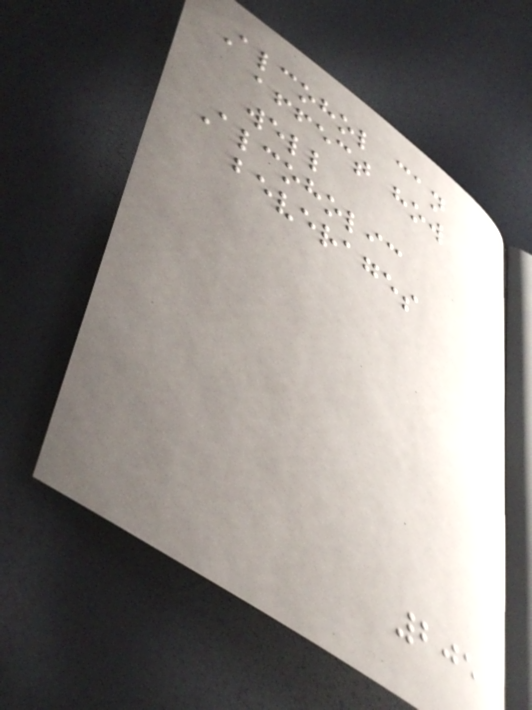Alcohol can
affect how
well
Alcoholic
beverages
205
